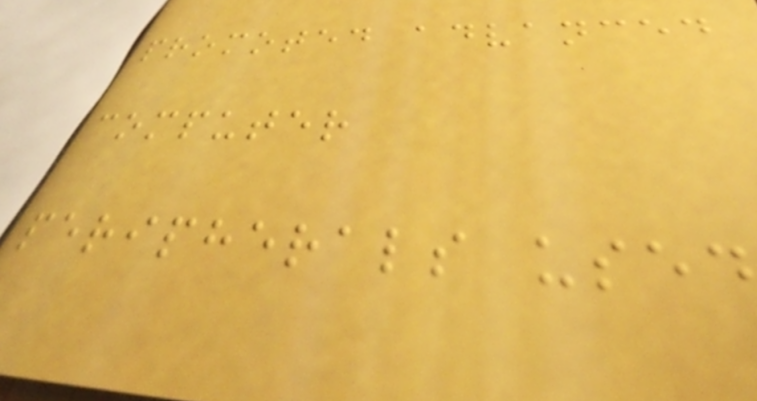promoted advanced
computer
peripherals used
